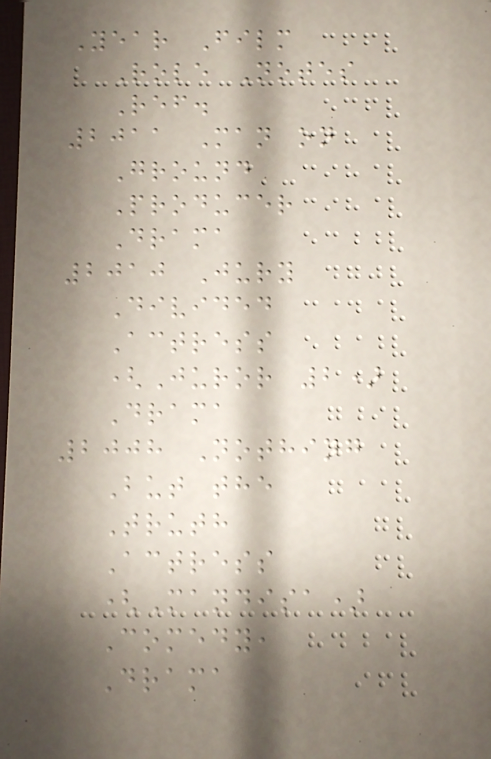Year Film
Role Notes
Ref.
2011 Man on
Ground
Producer
Drama
2010 Jury
Divided
Actress
(Juror 2)
Drama
2008 Nothing
But the
Truth
Actress
(Mandisa)
Comedy,
Drama
